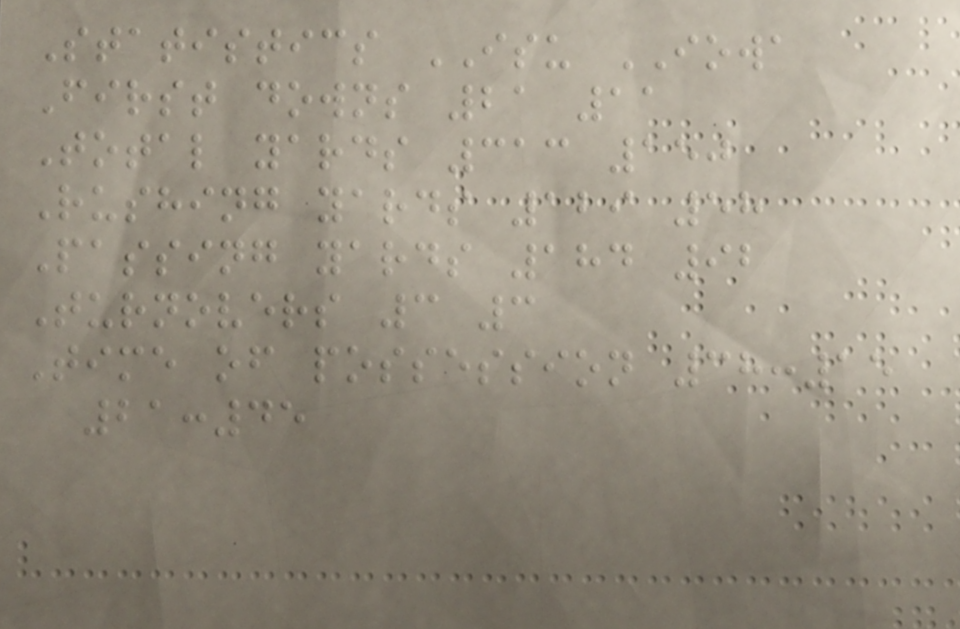Statistics ISU IOWA
First downs 21 11
Total yards 313 150
Rushing yards 129 58
Passing yards 184 92
Turnovers 3 3
Time of possession 38:15
21:45
